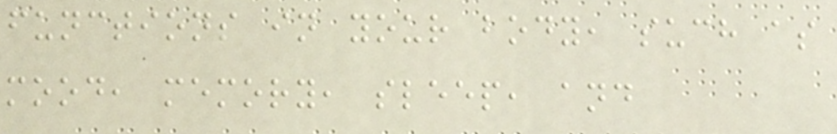functions in your body, such as
mood, memory, sleep, and
